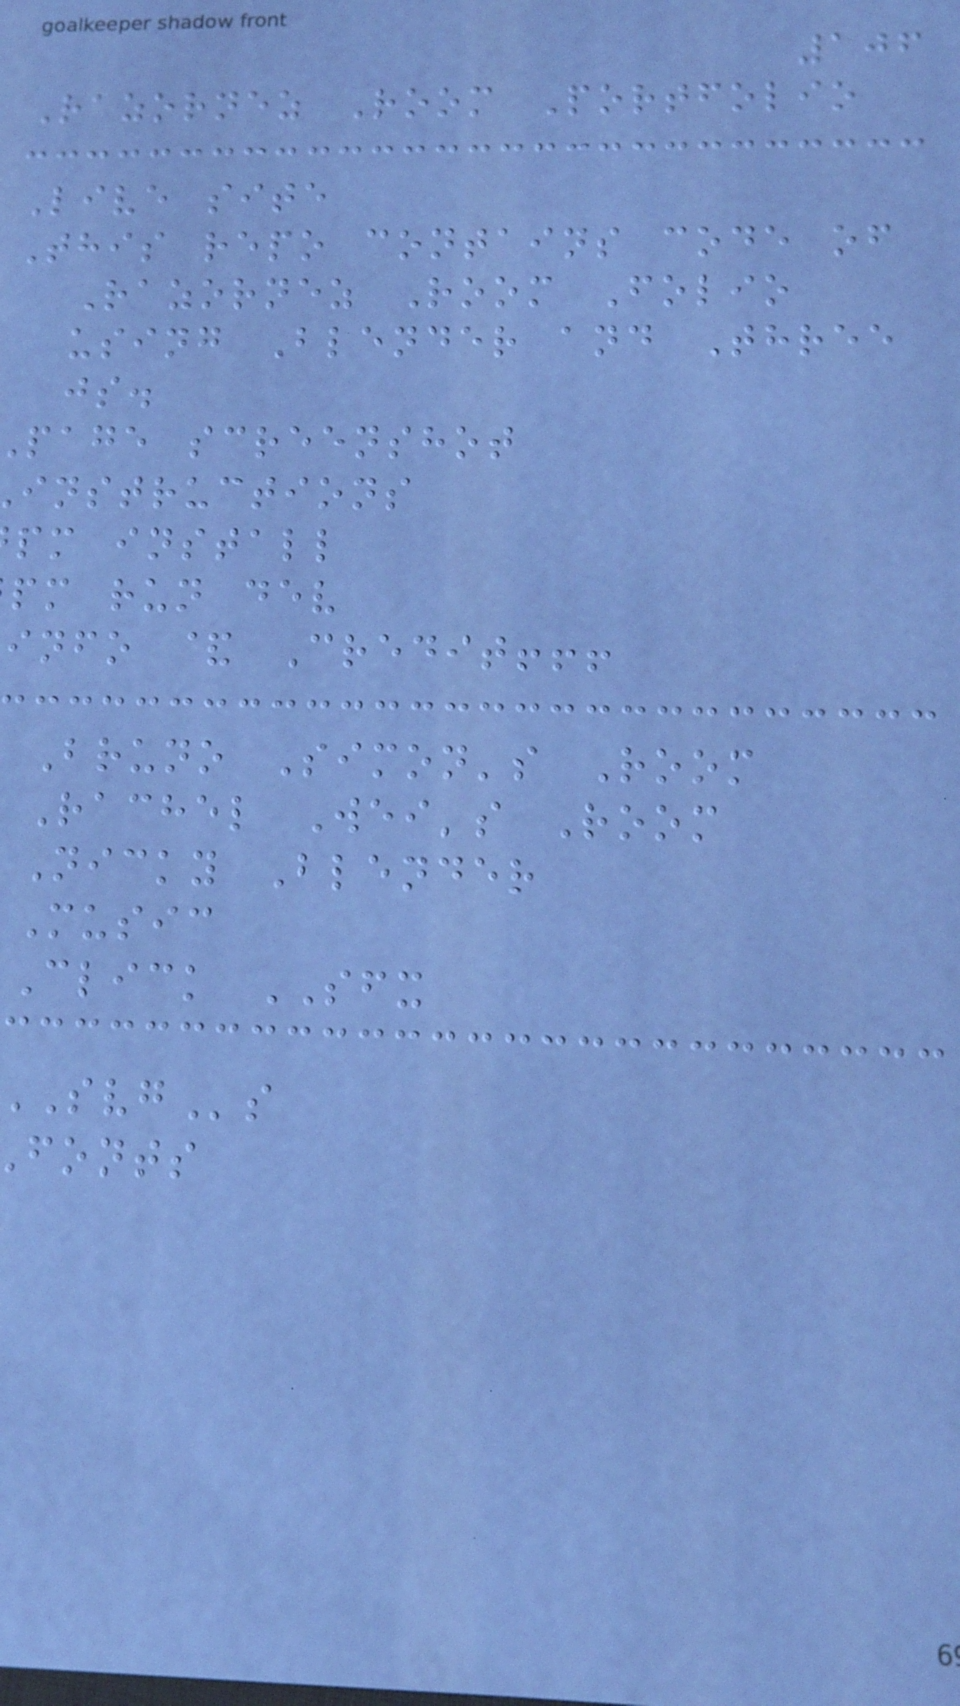106
Razornez Room Portfolio
Live site
This repo contains code of
Razornez Room Folio
using Blender and Three
js.
page screenshot
instructions
pm install
pm run dev
info & Credit!!!
Bruno Simon's Room
Rachel Wei's Room
Nicky Blender
Music
Click SFX
fonts
